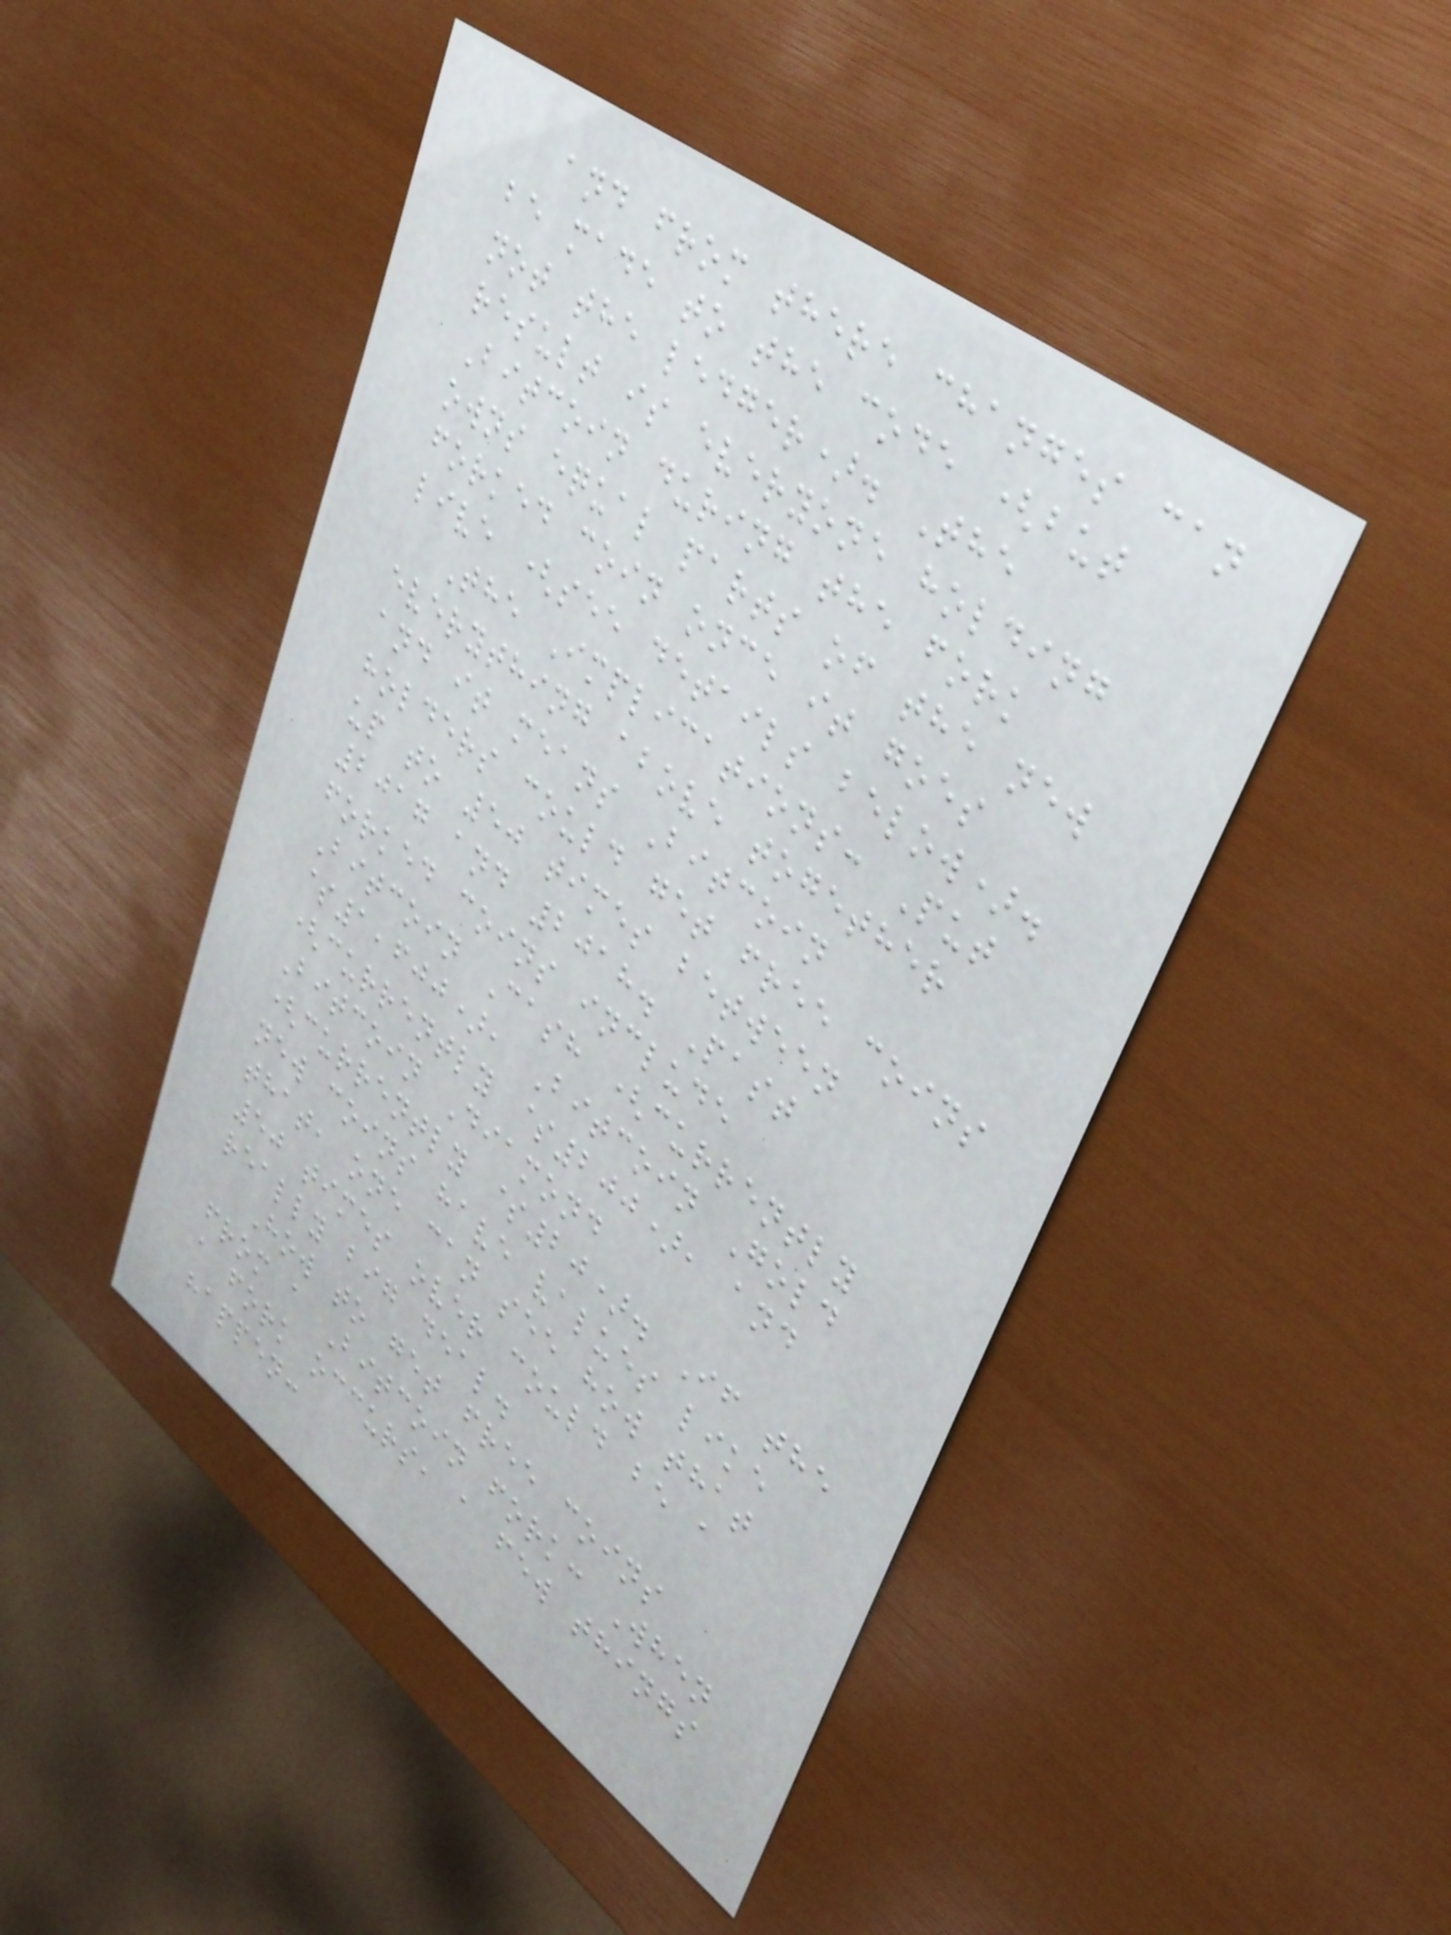and from there changes can
be made to the code (but
not the ledger). The
result is everyone holding
Bitcoin during the fork
owns equal parts of the new
forked coin once it goes
live (see details below).
The Implications: Put
everything above together
and it means Bitcoin
holders could get free coins
up to 50 times between
2017 and 2018. Past
forked coins include
Bitcoin Cash (currently
$1,600), Bitcoin Gold
(currently $200), and
Bitcoin Diamond
(currently $20). If the
new coins have values like
that, one can see how that
50 times over could be a
really big deal.
How to get free coins
from a Bitcoin fork: When
a fork occurs, a few things
happen:
